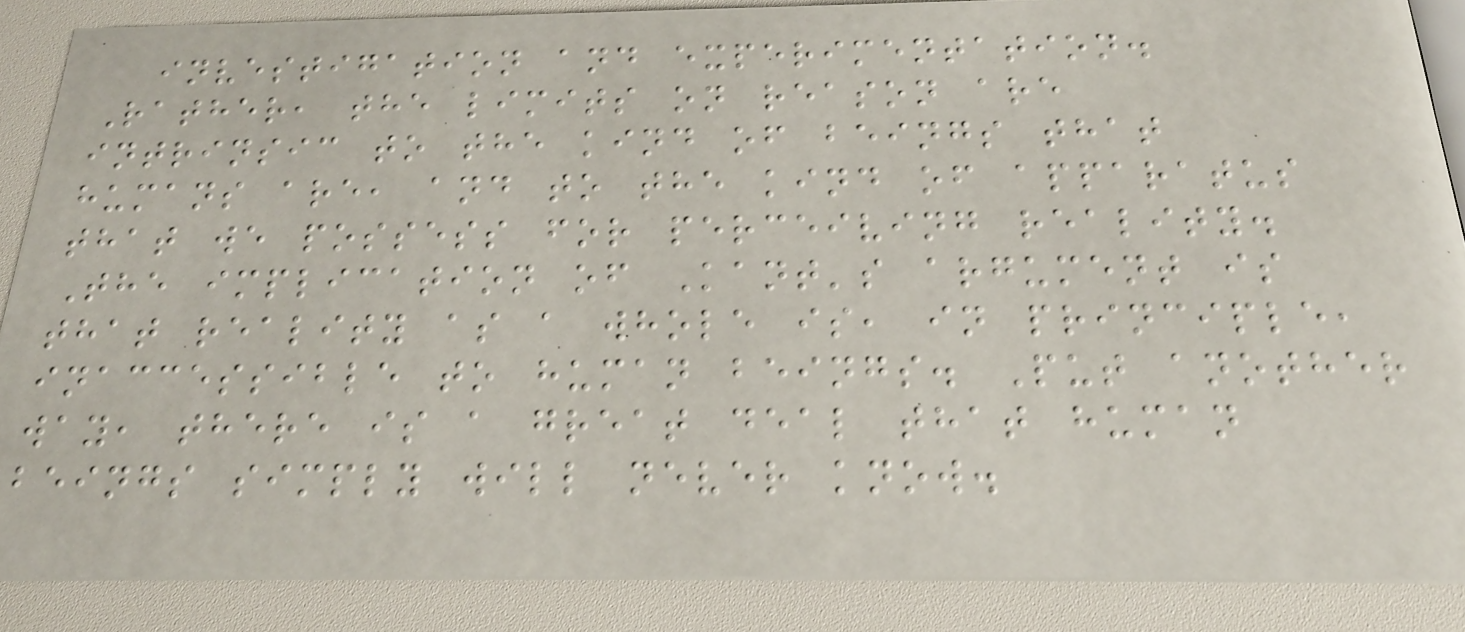investigation and experimentation.
Rather, the limits on reason are
intrinsic to the kind of beings that
humans are, and to the kind of apparatus
that we possess for perceiving reality.
The implication of Kant's argument is
that reality as a whole is, in principle,
inaccessible to human beings. Put another
way, there is a great deal that human
beings simply will never know.
